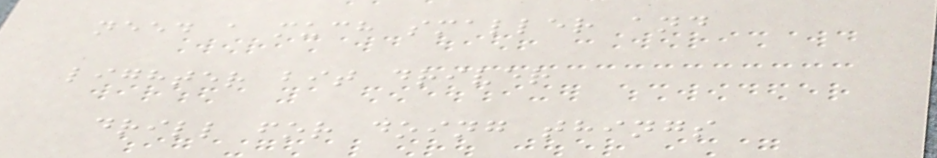need a much smaller and
lighter bit driver
drill for doing things
